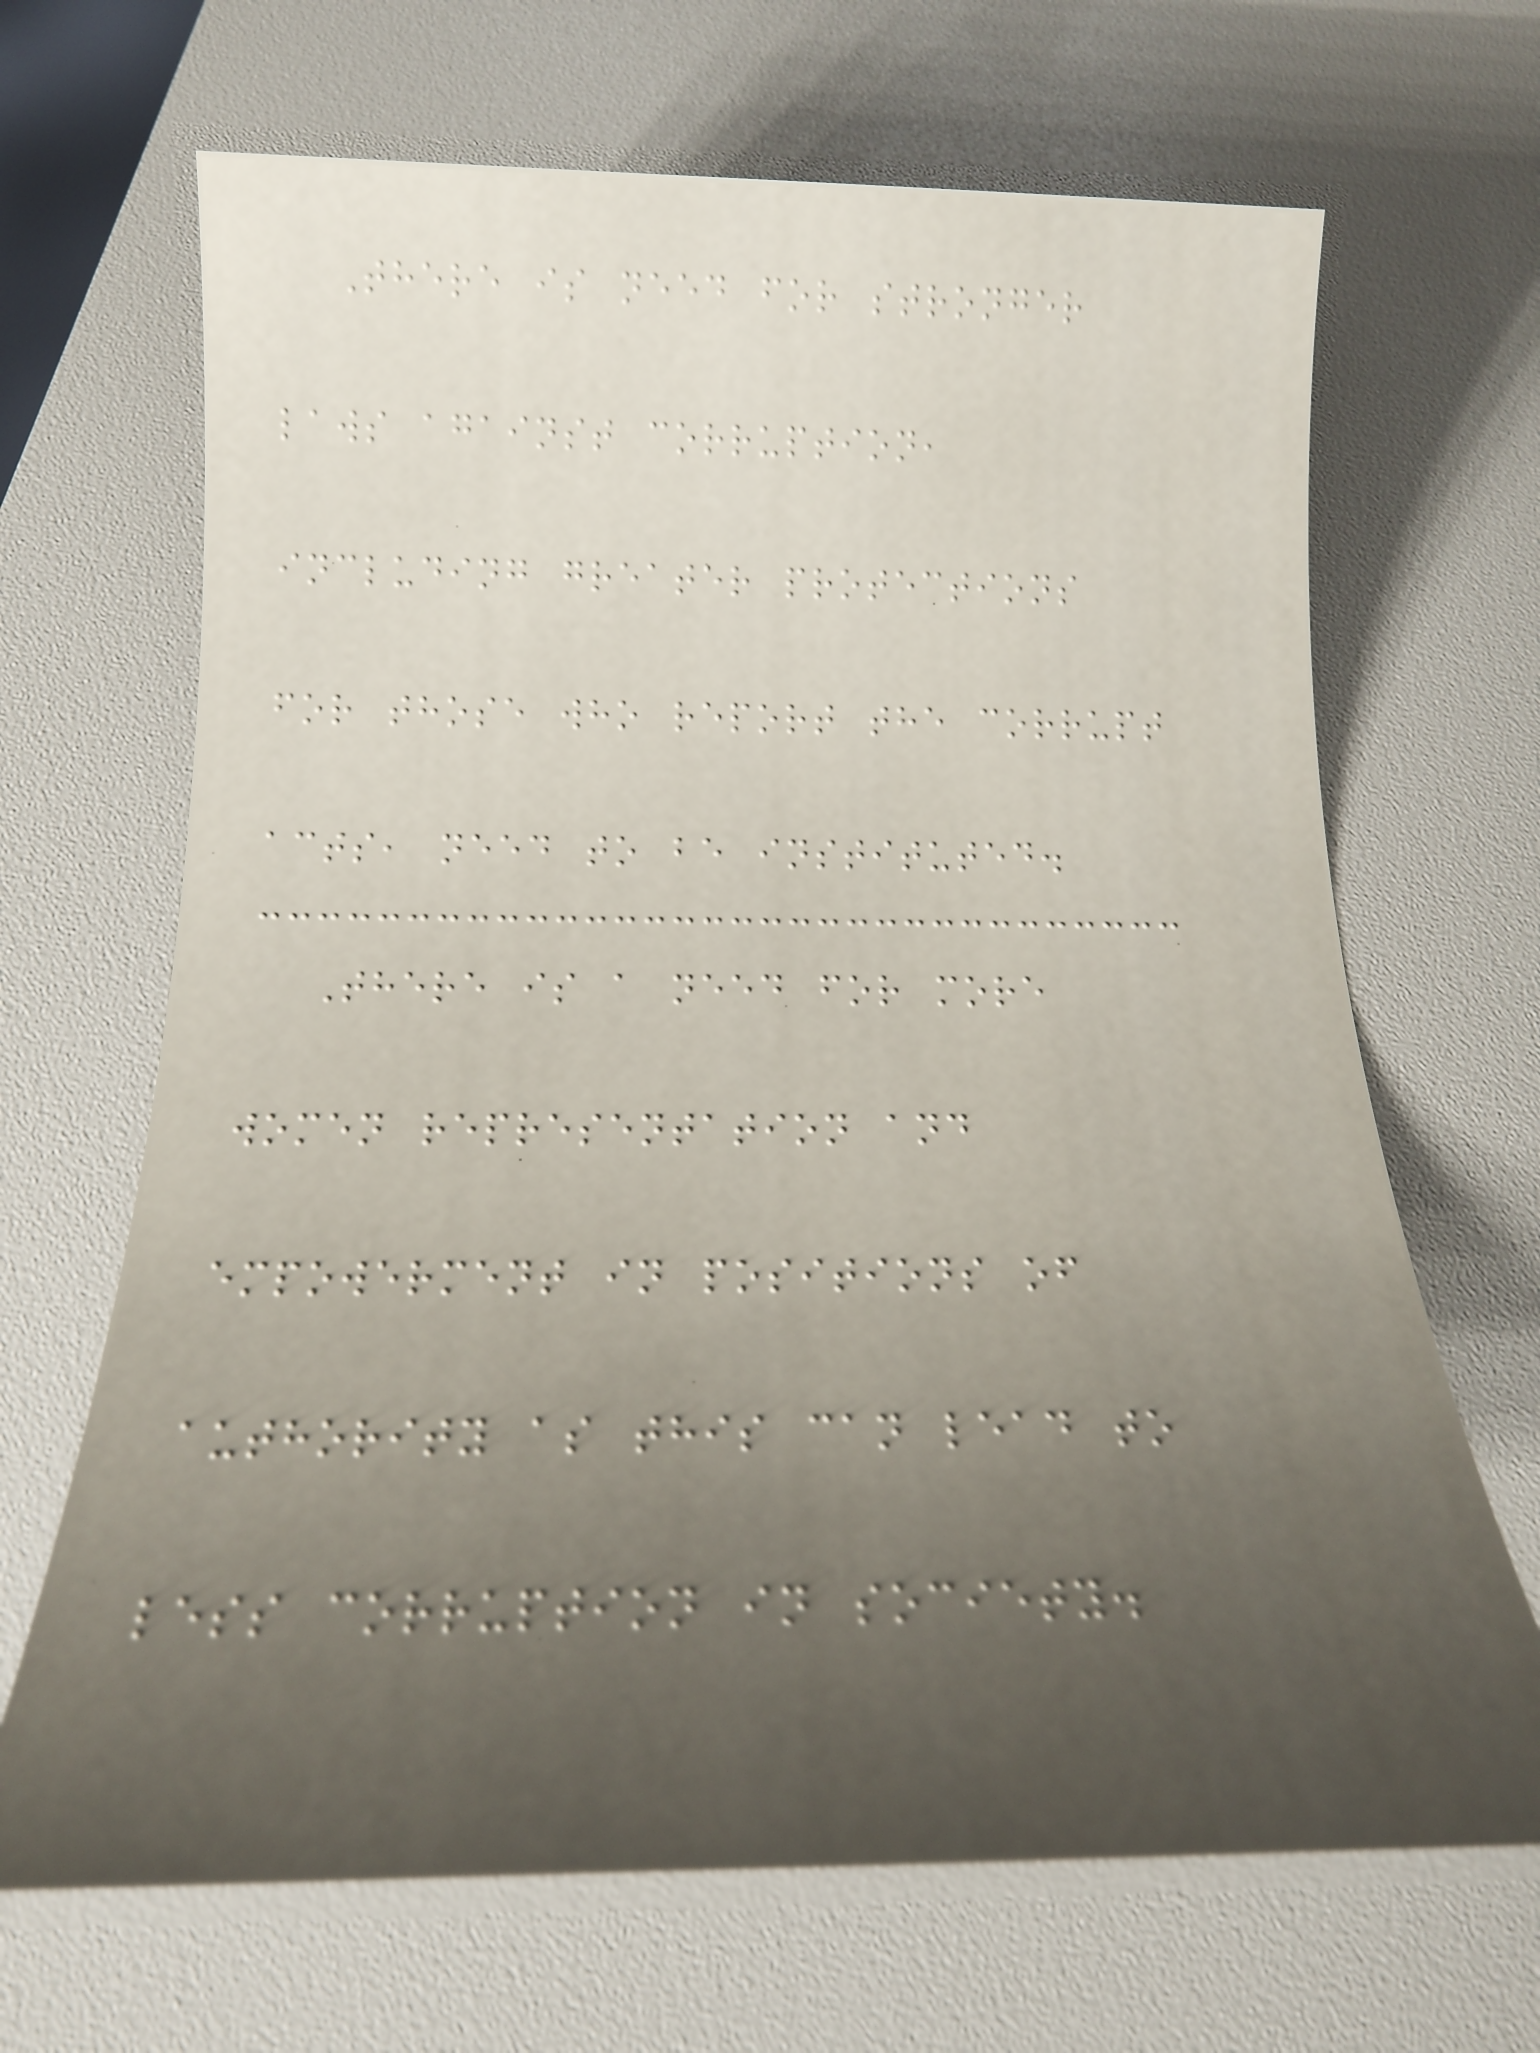There is need for stronger
laws against corruption,
including greater protections
for those who report the corrupt
acts, need to be instituted.
There is a need for more
women representation and
empowerment in positions of
authority as this can lead to
less corruption in society.
